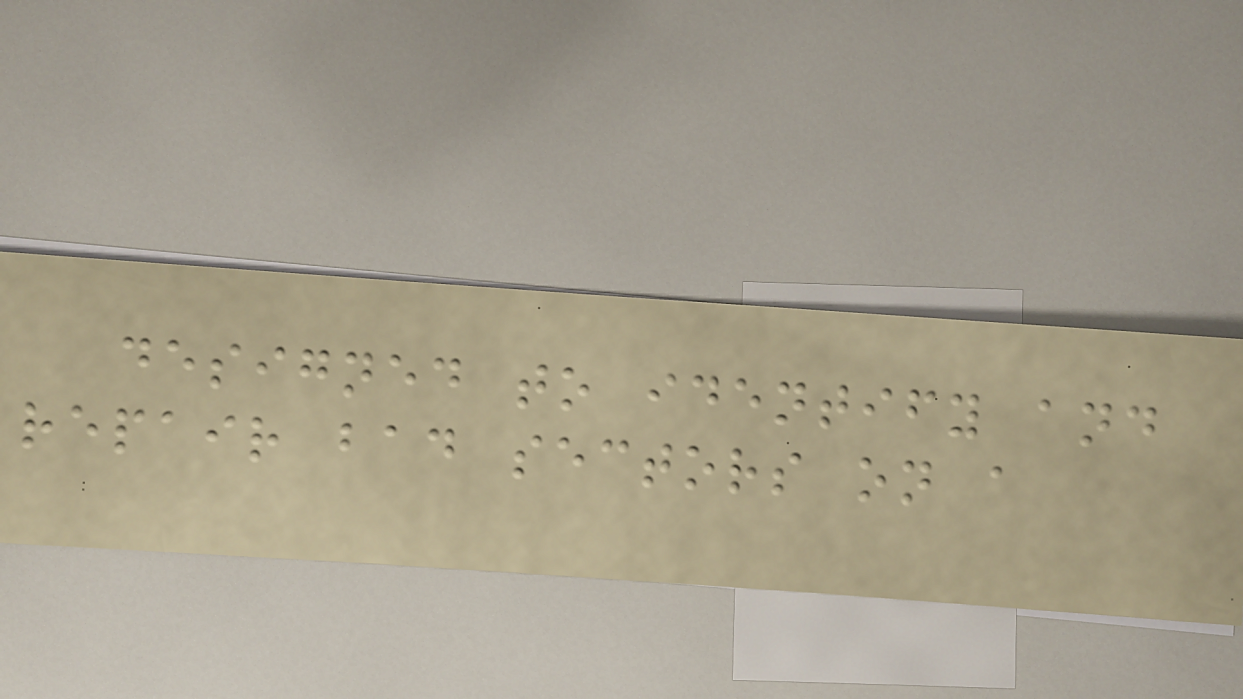designed to identify and
repair bad sectors on a
